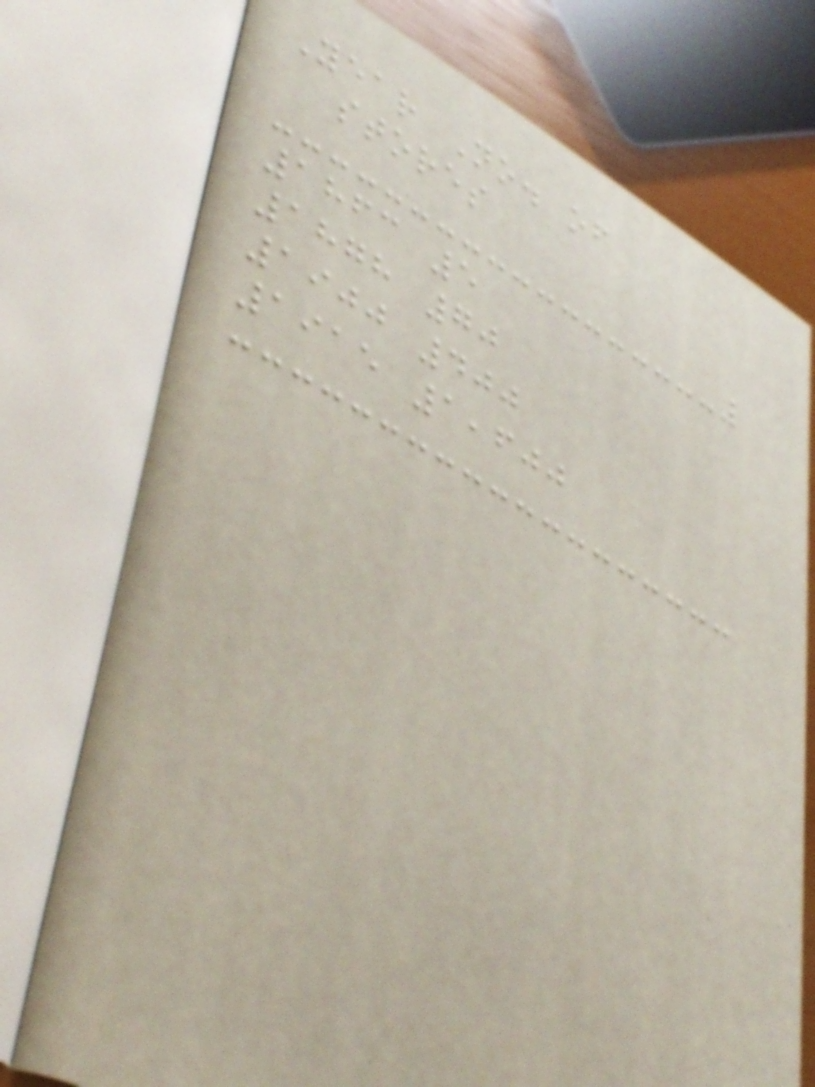Year No. of
stores
1863 5
1878 70
1900 400
1915 1,600
